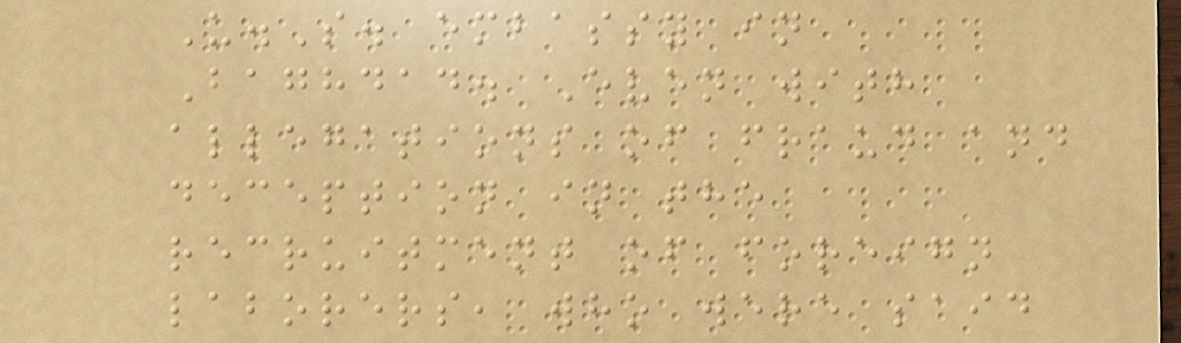U.S. embassy in
Baghdad. Even with
allegations of fraud and
deception in the
recruitment of foreign
laborers, who were said
